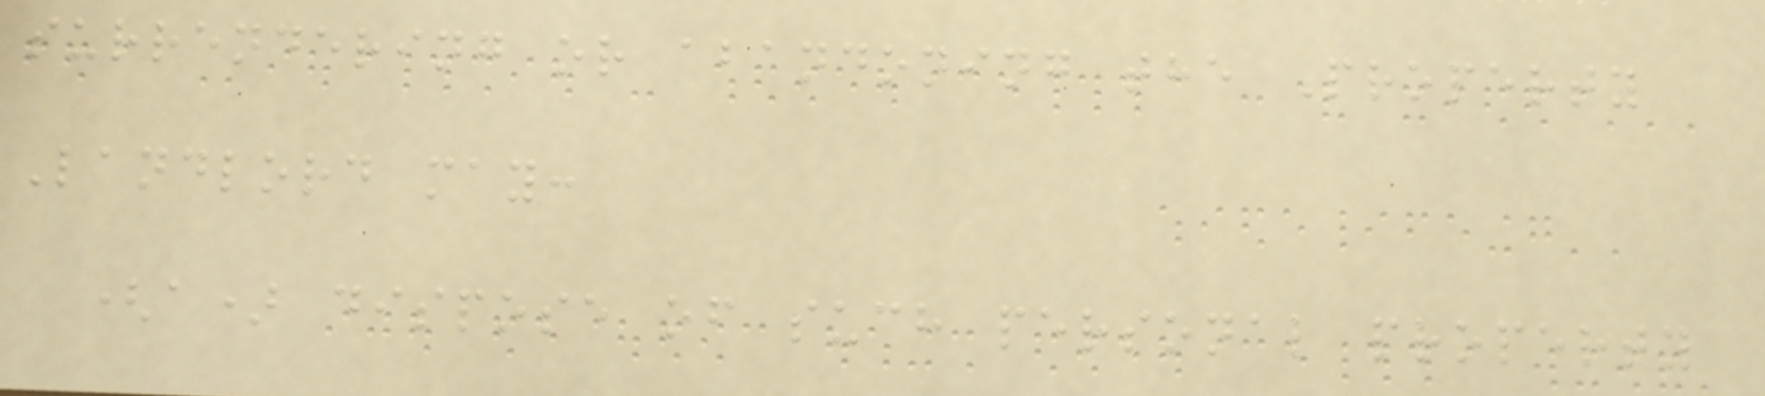surrendering or abandoning the Property
Landlord may:
(a) dispose of such personal property
